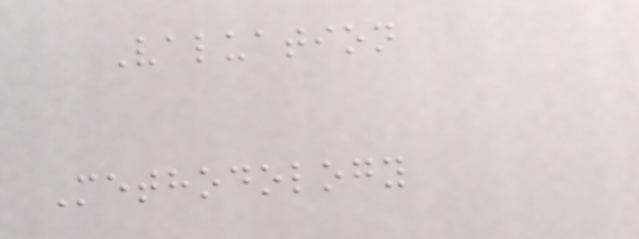Valuation
Methodology
